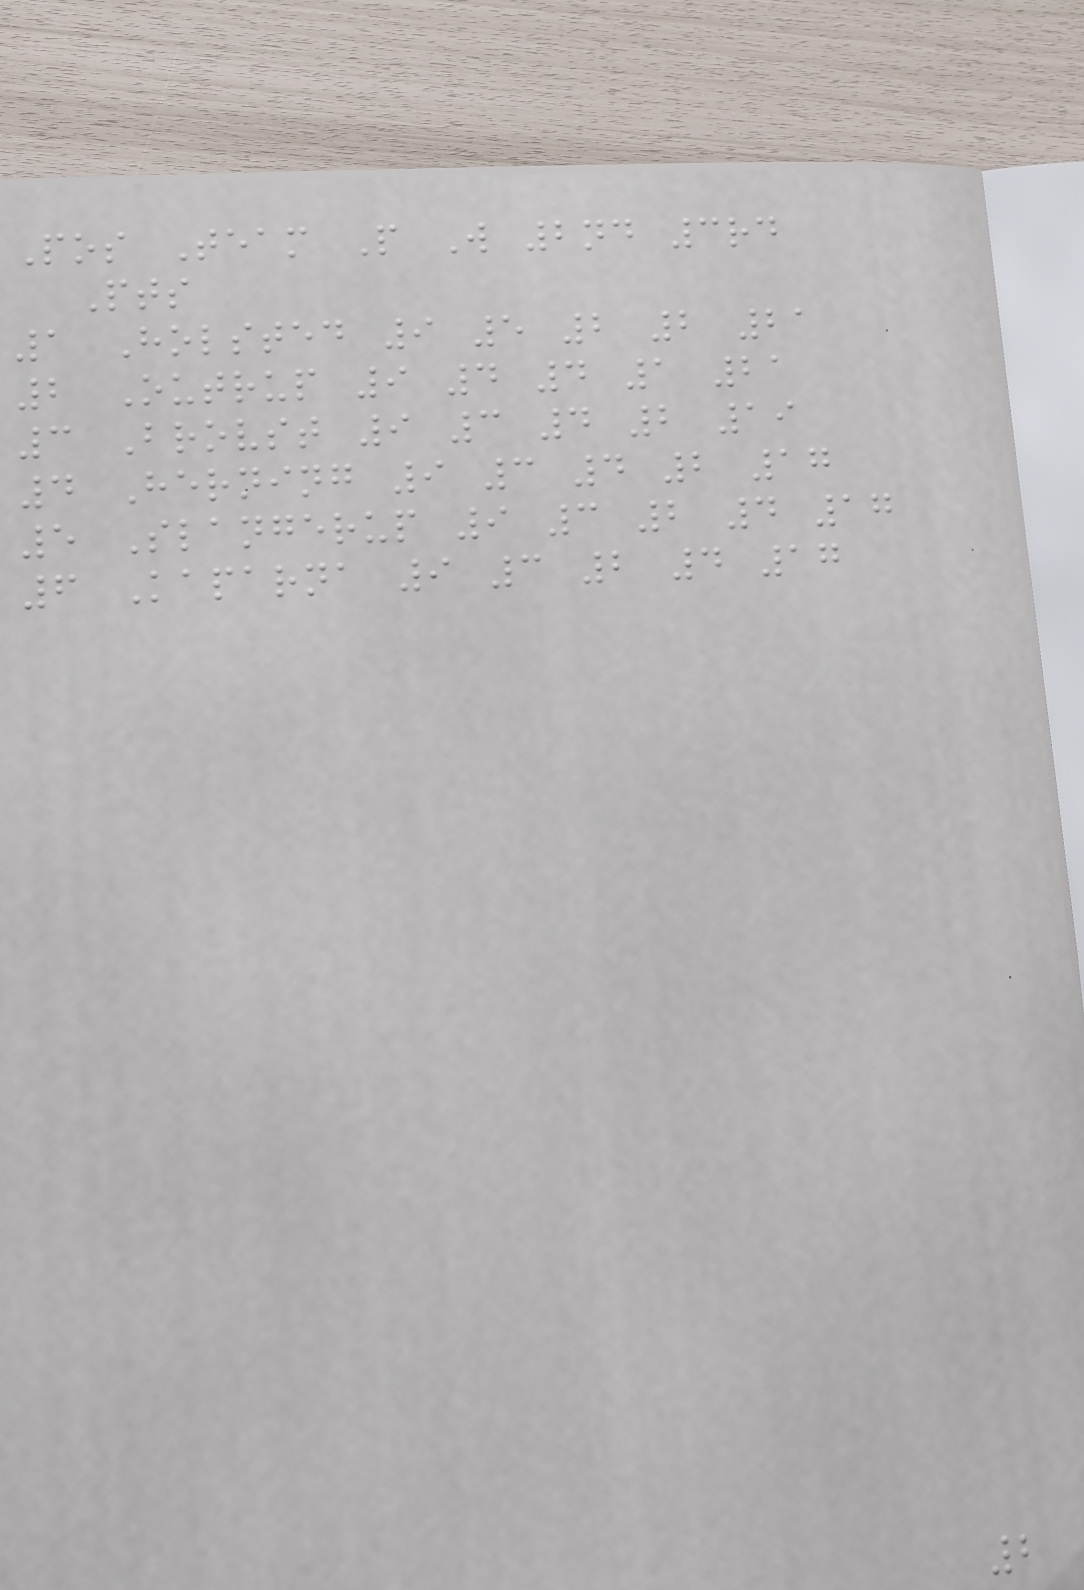Pos Team P W 2nd 3rd
Pts
1 Holsted 9 5 2 2 21
2 Outrup 9 4 4 1 21
3 Brovst 9 3 4 2 19
4 Herning 9 3 4 2 17
5 Slangerup 9 3 2 4 17
6 Kaparna 9 3 2 4 17
2
